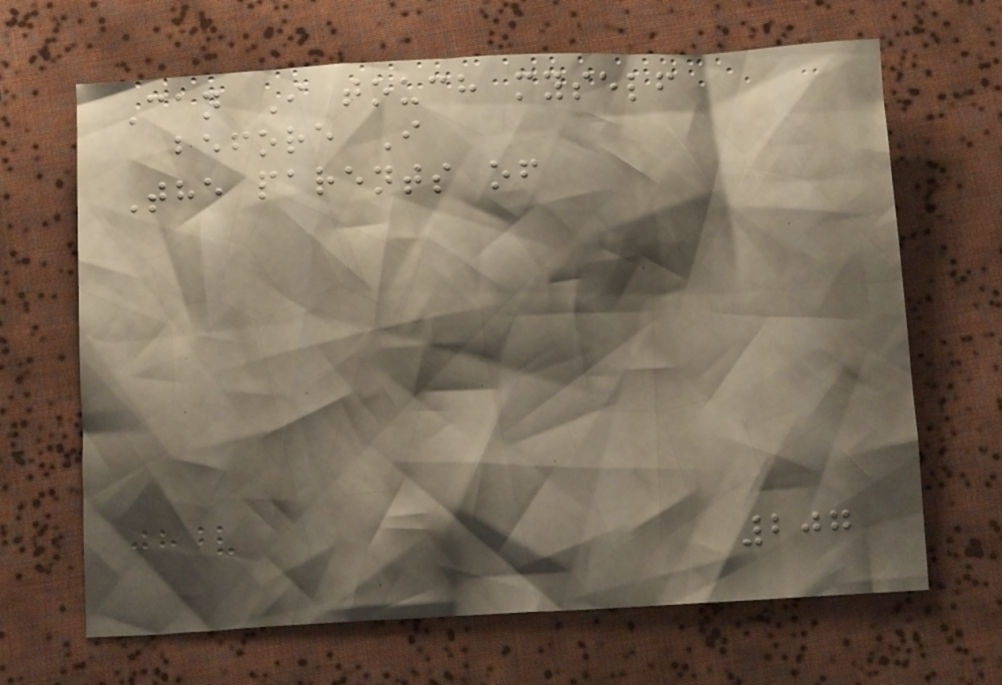Can I touch myself
before I
The parents of
207
